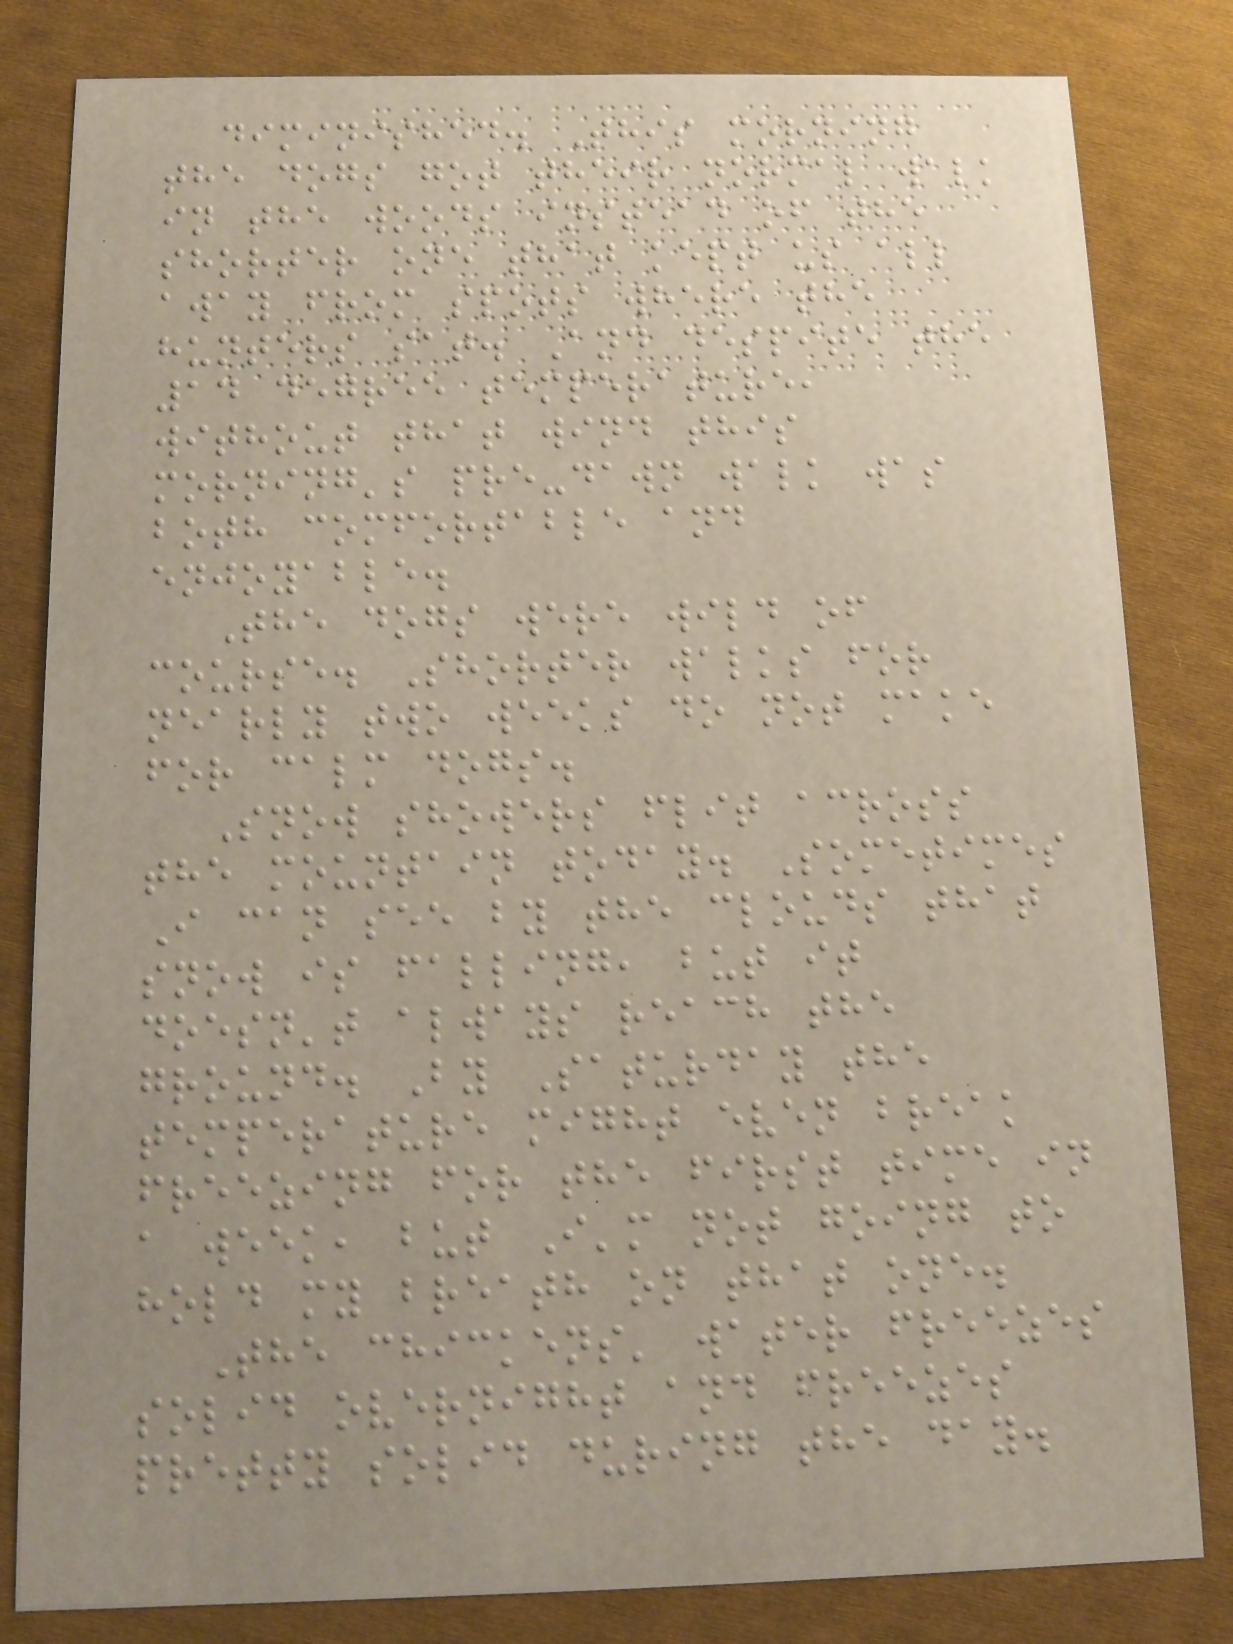diminished. This morning
the dogs got their normal walk
in the woods instead of the
shorter one that kept us all
away from spots where the
hunters sat. And despite the
14 degree temperature,
without that wind this
morning's pre-dawn walk was
both comfortable and
enjoyable.
The dogs were wild of
course. Shorter walks for
nearly two weeks do not make
for calm dogs.
Snow showers flit across
the mountain today. Sometimes
I can see by the clouds that
snow is falling, but it
doesn't always reach the
ground. By Saturday the
temperature might even break
freezing for the first time in
a week, but I'm not going to
hold my breath on that one.
The chickens' water freezes
solid overnight and freezes
pretty solid during the day.
